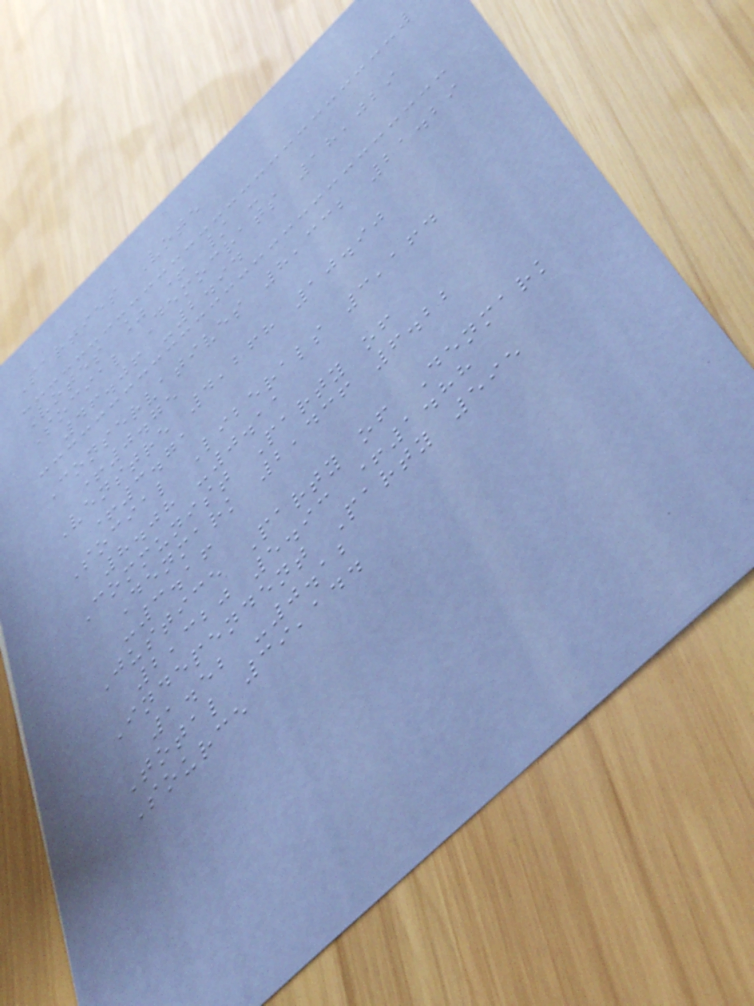Parties Vote
Votes % + / -
Social Democrats 18,029
46.06 -2.94
Conservatives 8,332 21.29
+0.75
Venstre 4,268 10.90
+3.71
Social Liberals 3,164
8.08 -0.11
Communist Party of
Denmark 2,436 6.22
-3.16
Justice Party of Denmark
2,320 5.93 +1.88
Independent Party 595
1.52 -0.12
Total 39,144
Source
